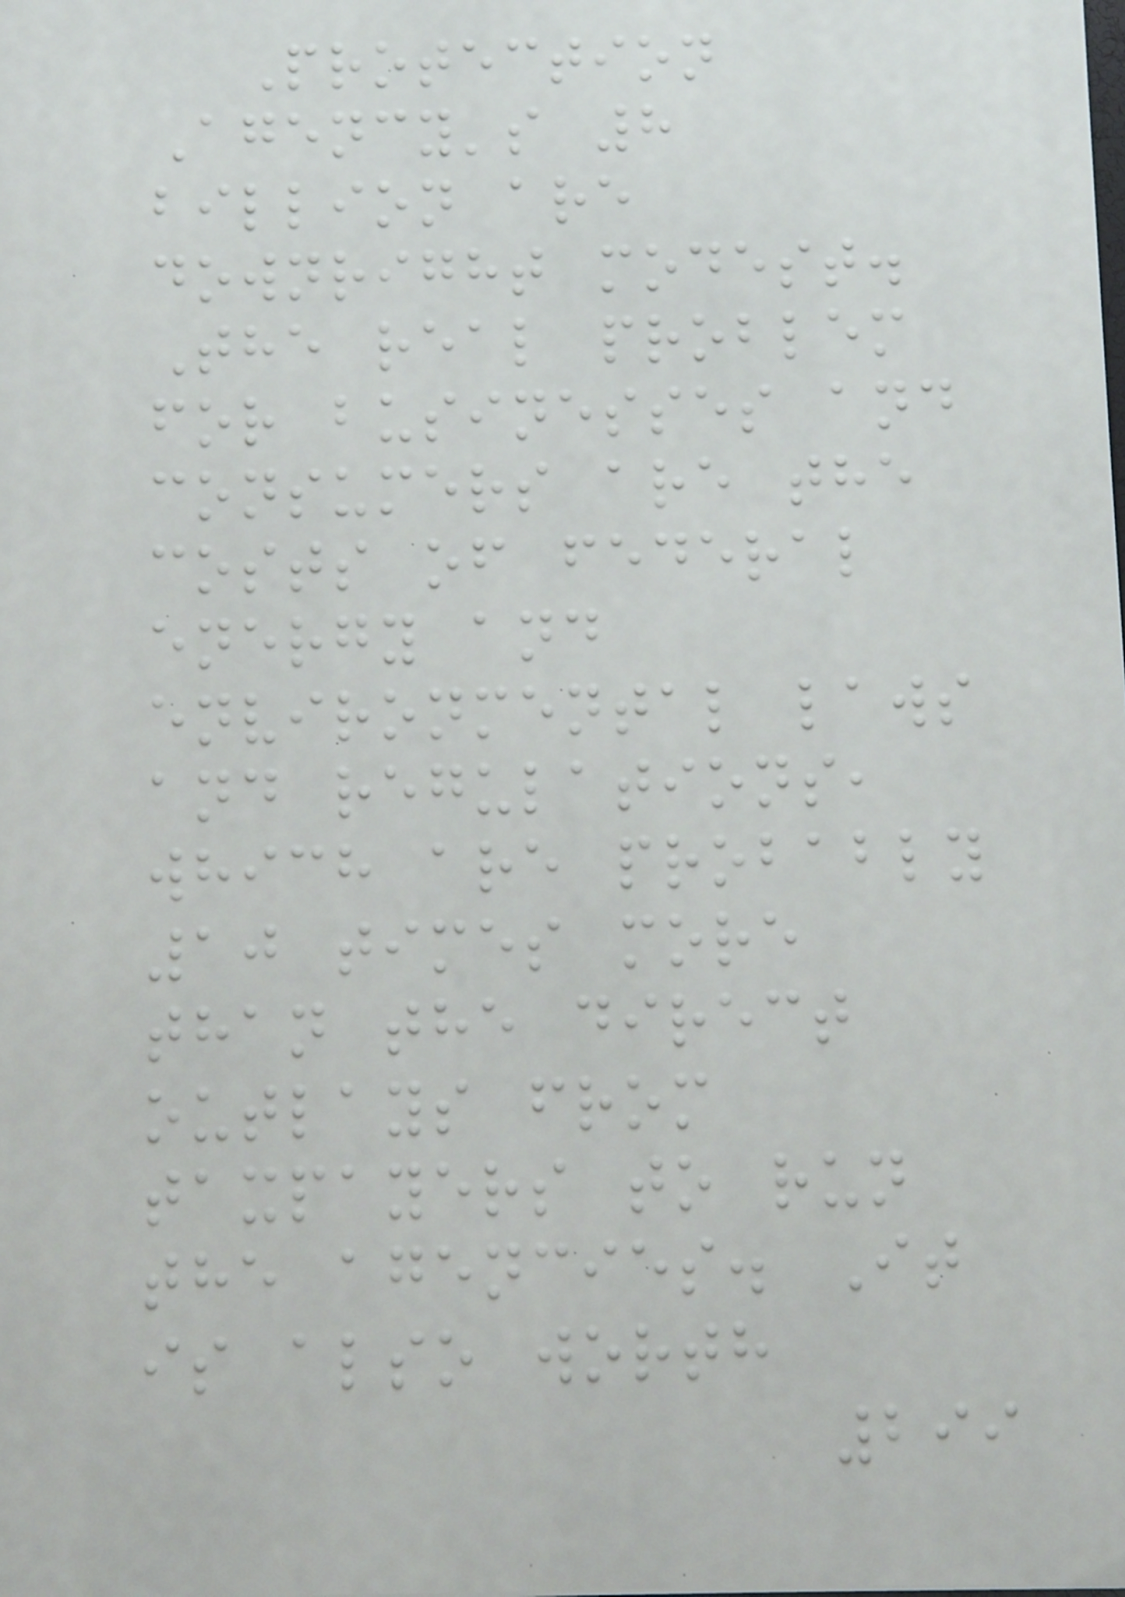Protection
Agency's 8
billion are
downright modest.
The real problem
for businesses and
consumers are the
costs of federal
energy and
environmental laws
and regulations,
which are probably
10 times more
than the direct
outlays from
taxpayers to run
the agencies. It
is also worth
299
